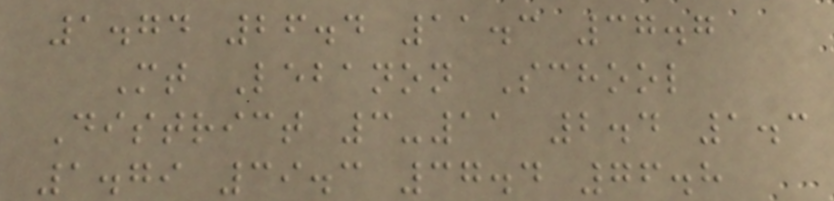1.74 26.4 11.3 37.7
Mt Lebanon School
District 3-11 2.4 1.3
1.79 39.3 37.4 76.8
